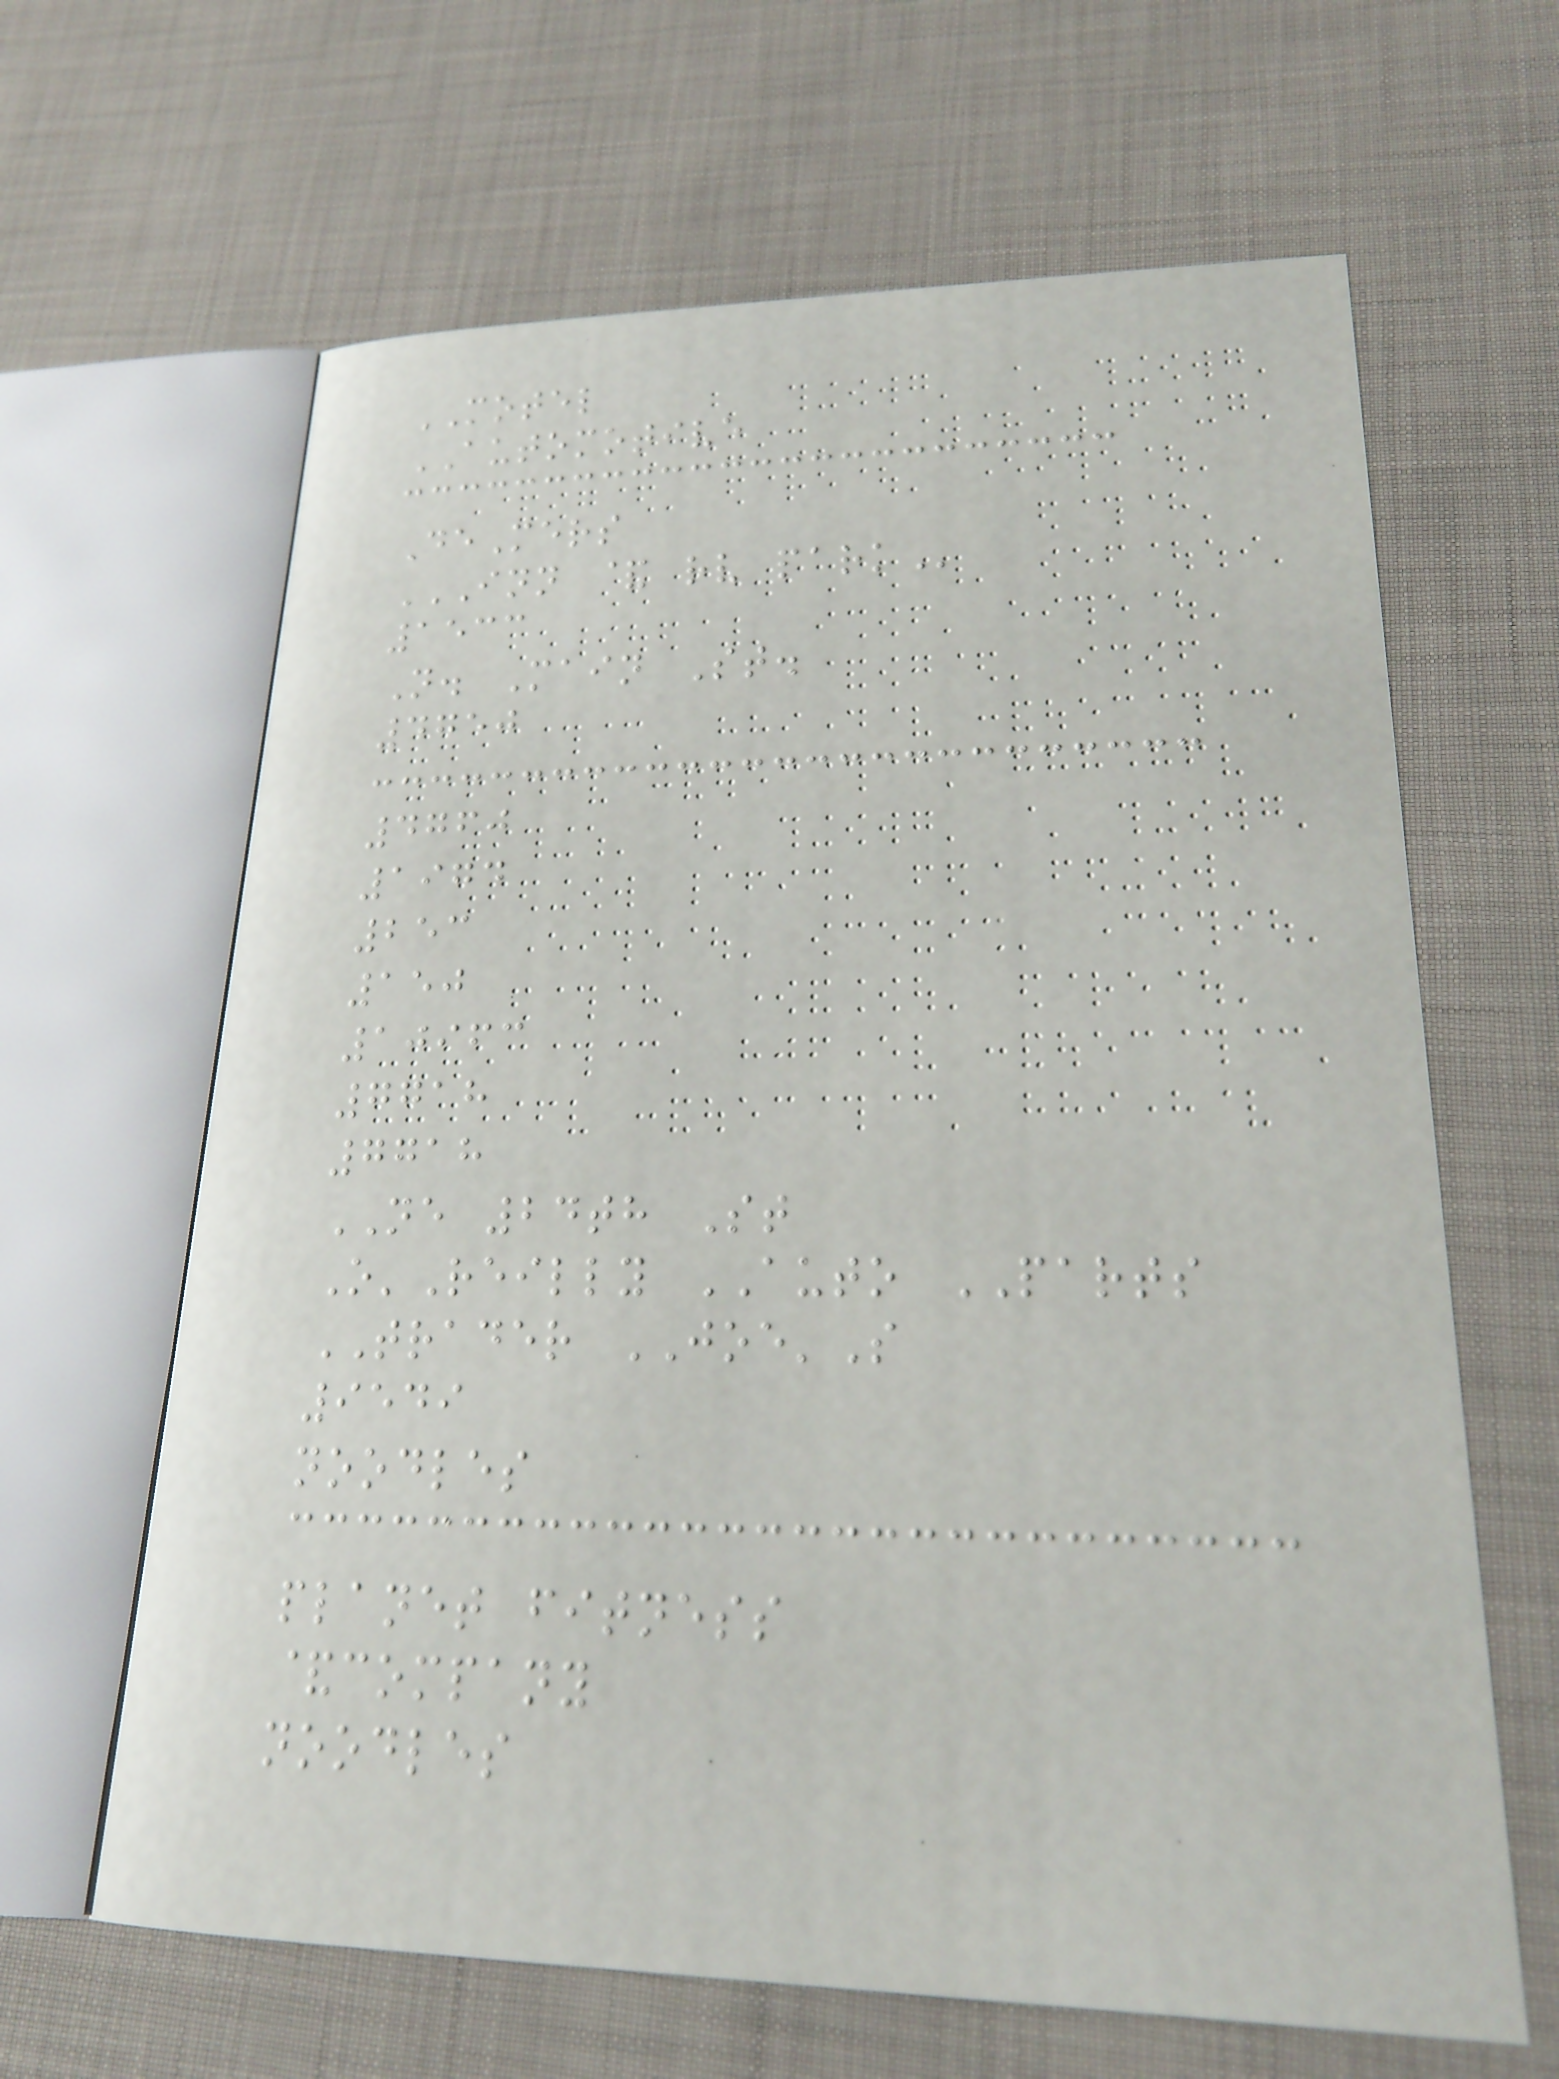MOTEL
AUTOMOTIVE
DeMers
INN & RV PARK
1533
N. Main St.
4750
4760
1974
253
150
10963
7718
7718
NE 24th St
O'Reilly AUTO PARTS
TRADER JOE'S
9549
noodles
planet fitness
&company
noodles
